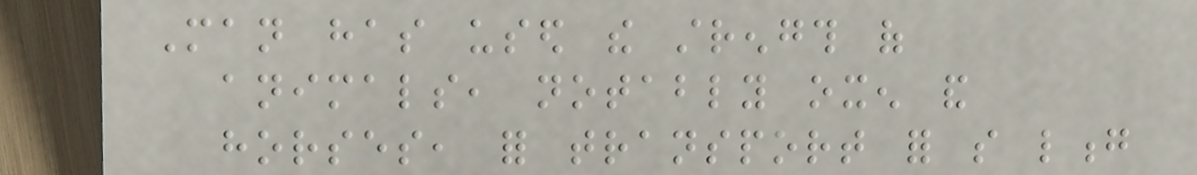Man has used the strength of
animals, notably oxen and
horses, for transport for so long
